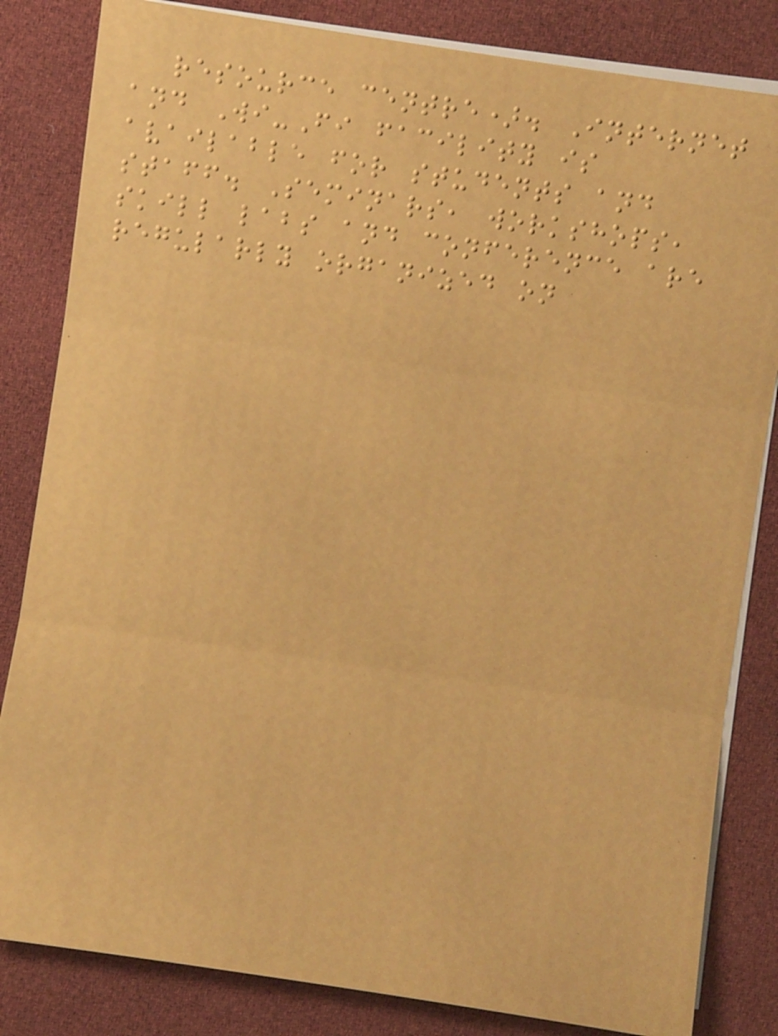resource centre). Internet
and Wi-Fi facility is
available for students and
staff. Seminars, workshops,
skill labs and conference are
regularly organized on
